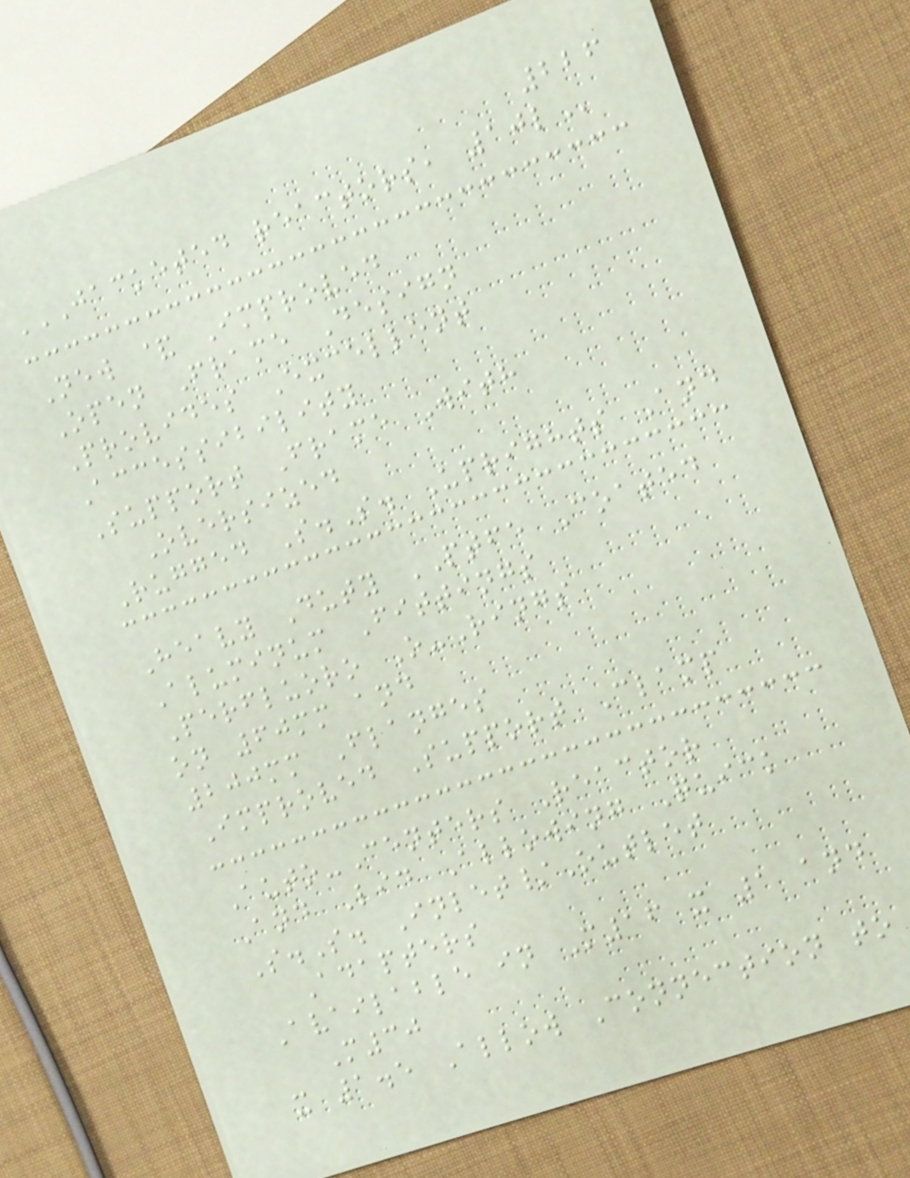226
JACKETED REACTORS, 10L
New & Improved
Open Frame Design
Provides Excellent
Accessibility
Support Frame With
Oversized
Rugged S.S. Uprights And
Heavy Duty PTFE Coated
Aluminum Fittings
Perfluoro O-Rings
on 60mm and
200mm Flanges
Improved Support Clamp
Auto-Centers Reactor
And Lid Allowing Quick
S.S. Inlet/Outlet
Adapters
Available in M16 x 1 and
M30
x 1.5 Allow Connection to
